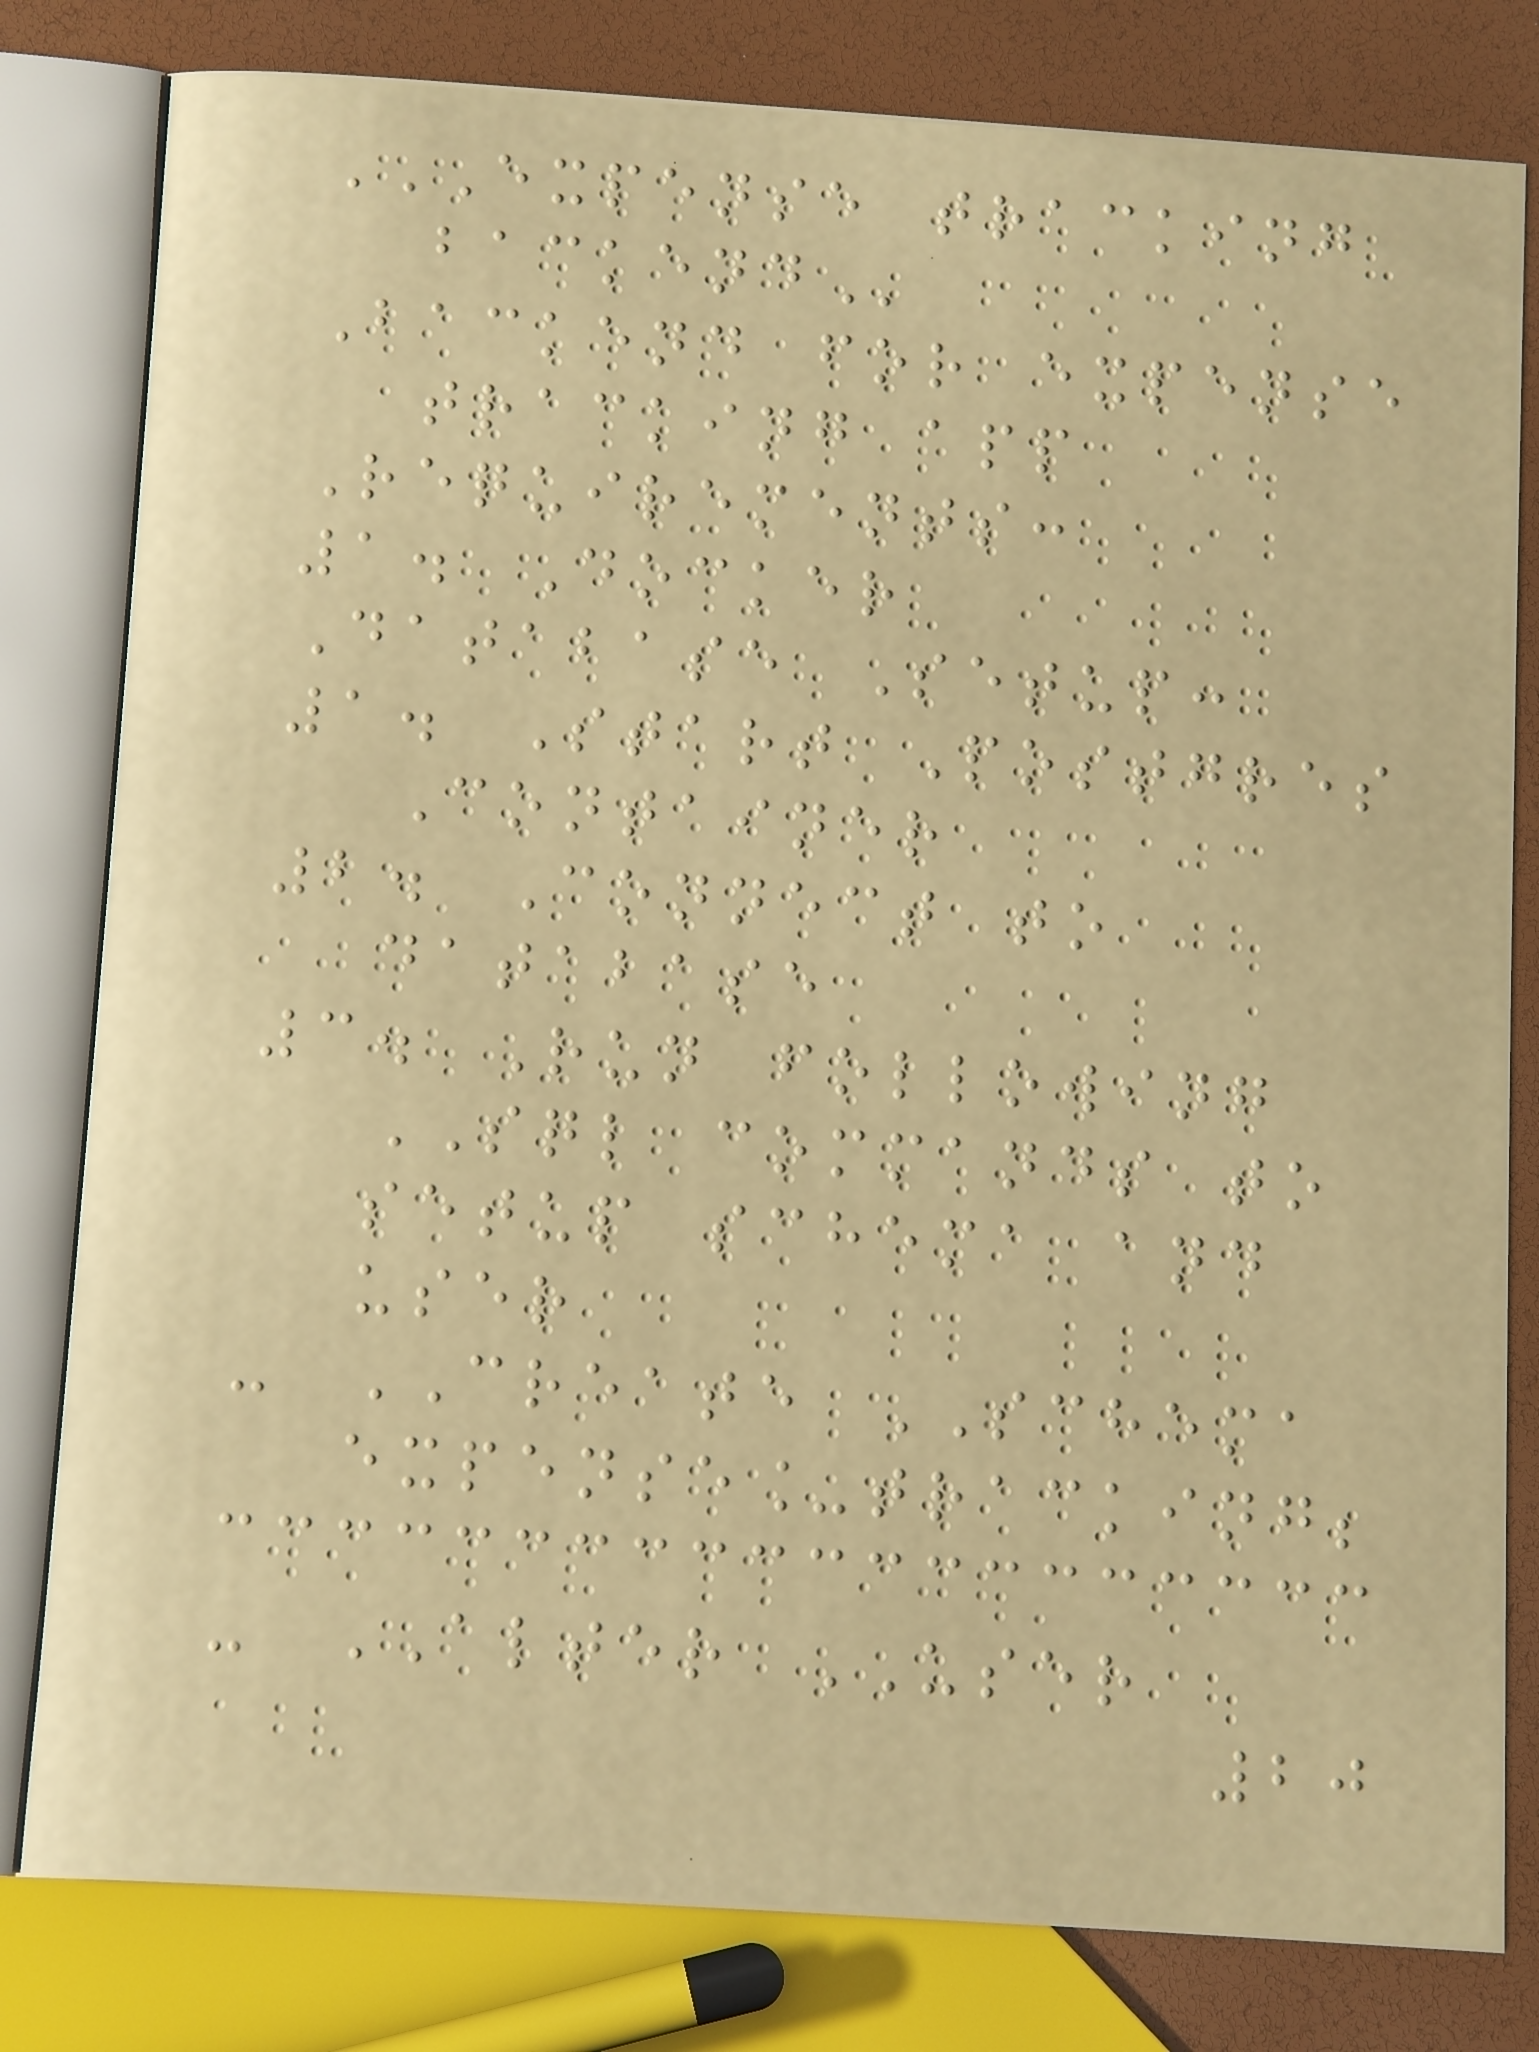EXPENSE TRACKING
BACKEND
Backend for expense
tracking app
Requirements:
1. Docker
Database Setup:
1. Start Postgres
Container
2. Connect to
database
3. Run following
SQL commands to
setup schema and
user
- CREATE SCHEMA
expense_tracking;
- ALTER USER
20
